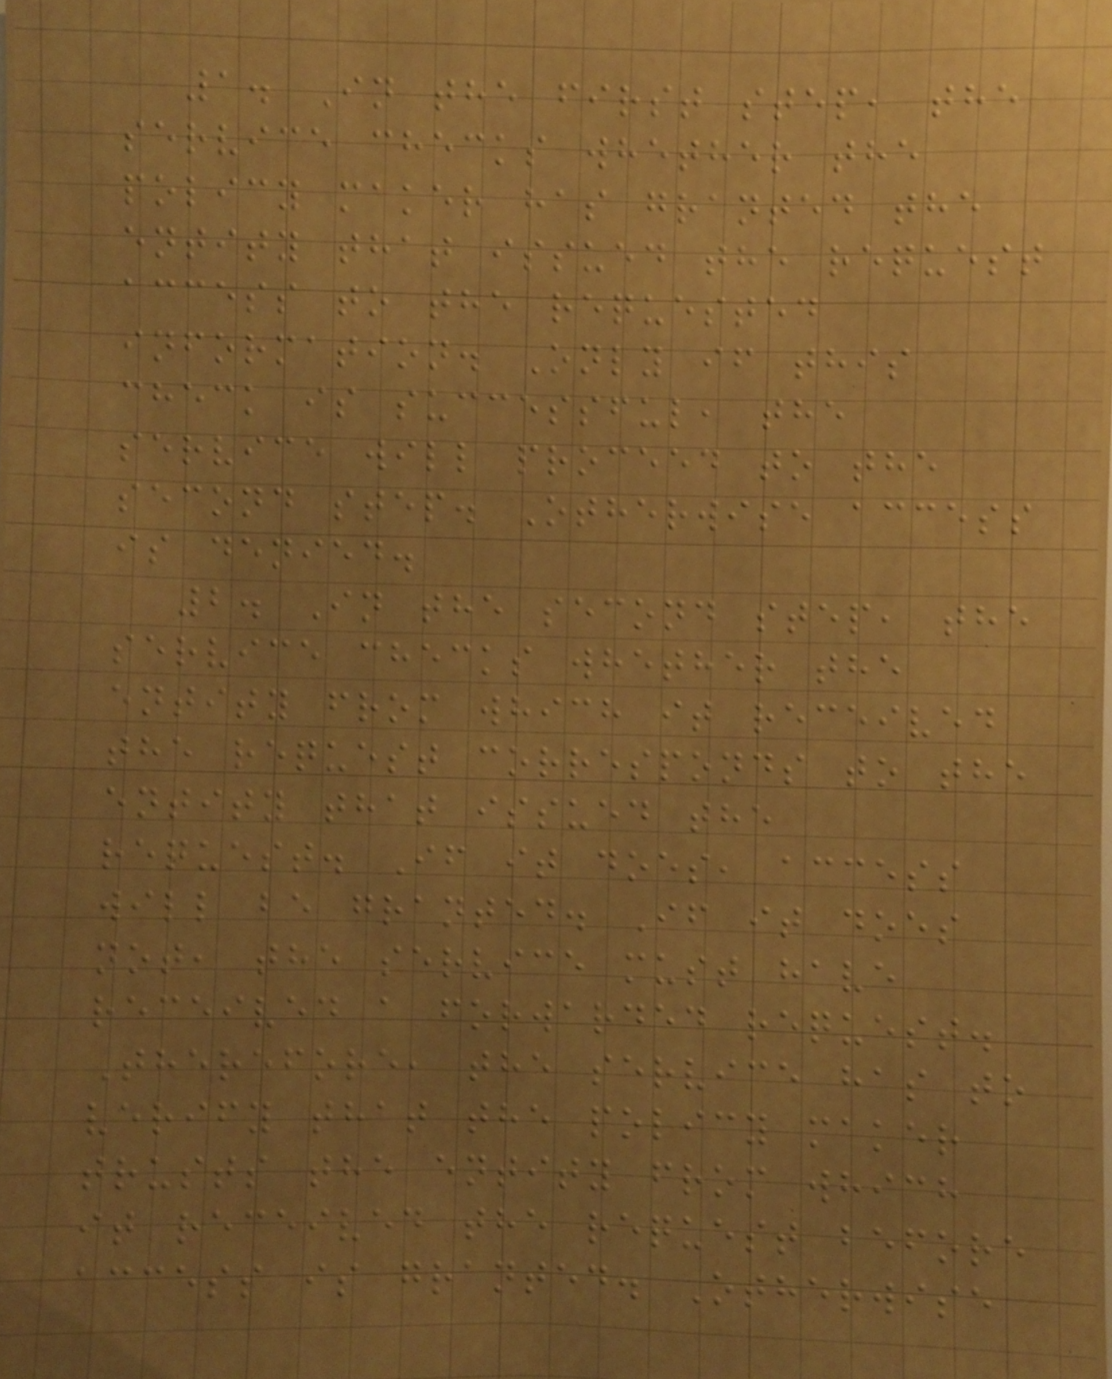1. In the first step, the
service checks whether the
policy maker has granted the
entity that issued the request
access to the requested
information. Only if this
check is successful, the
service will proceed to the
second step. Otherwise access
is denied.
2. In the second step, the
service checks whether the
entity from which it received
the request corresponds to the
entity that issued the
request. If it does, access
will be granted. If it does
not, the service must have
received a forwarded request.
Therefore, the service has to
verify that the policy maker
trusts the entity from which
it received the request before
access is granted. Otherwise
